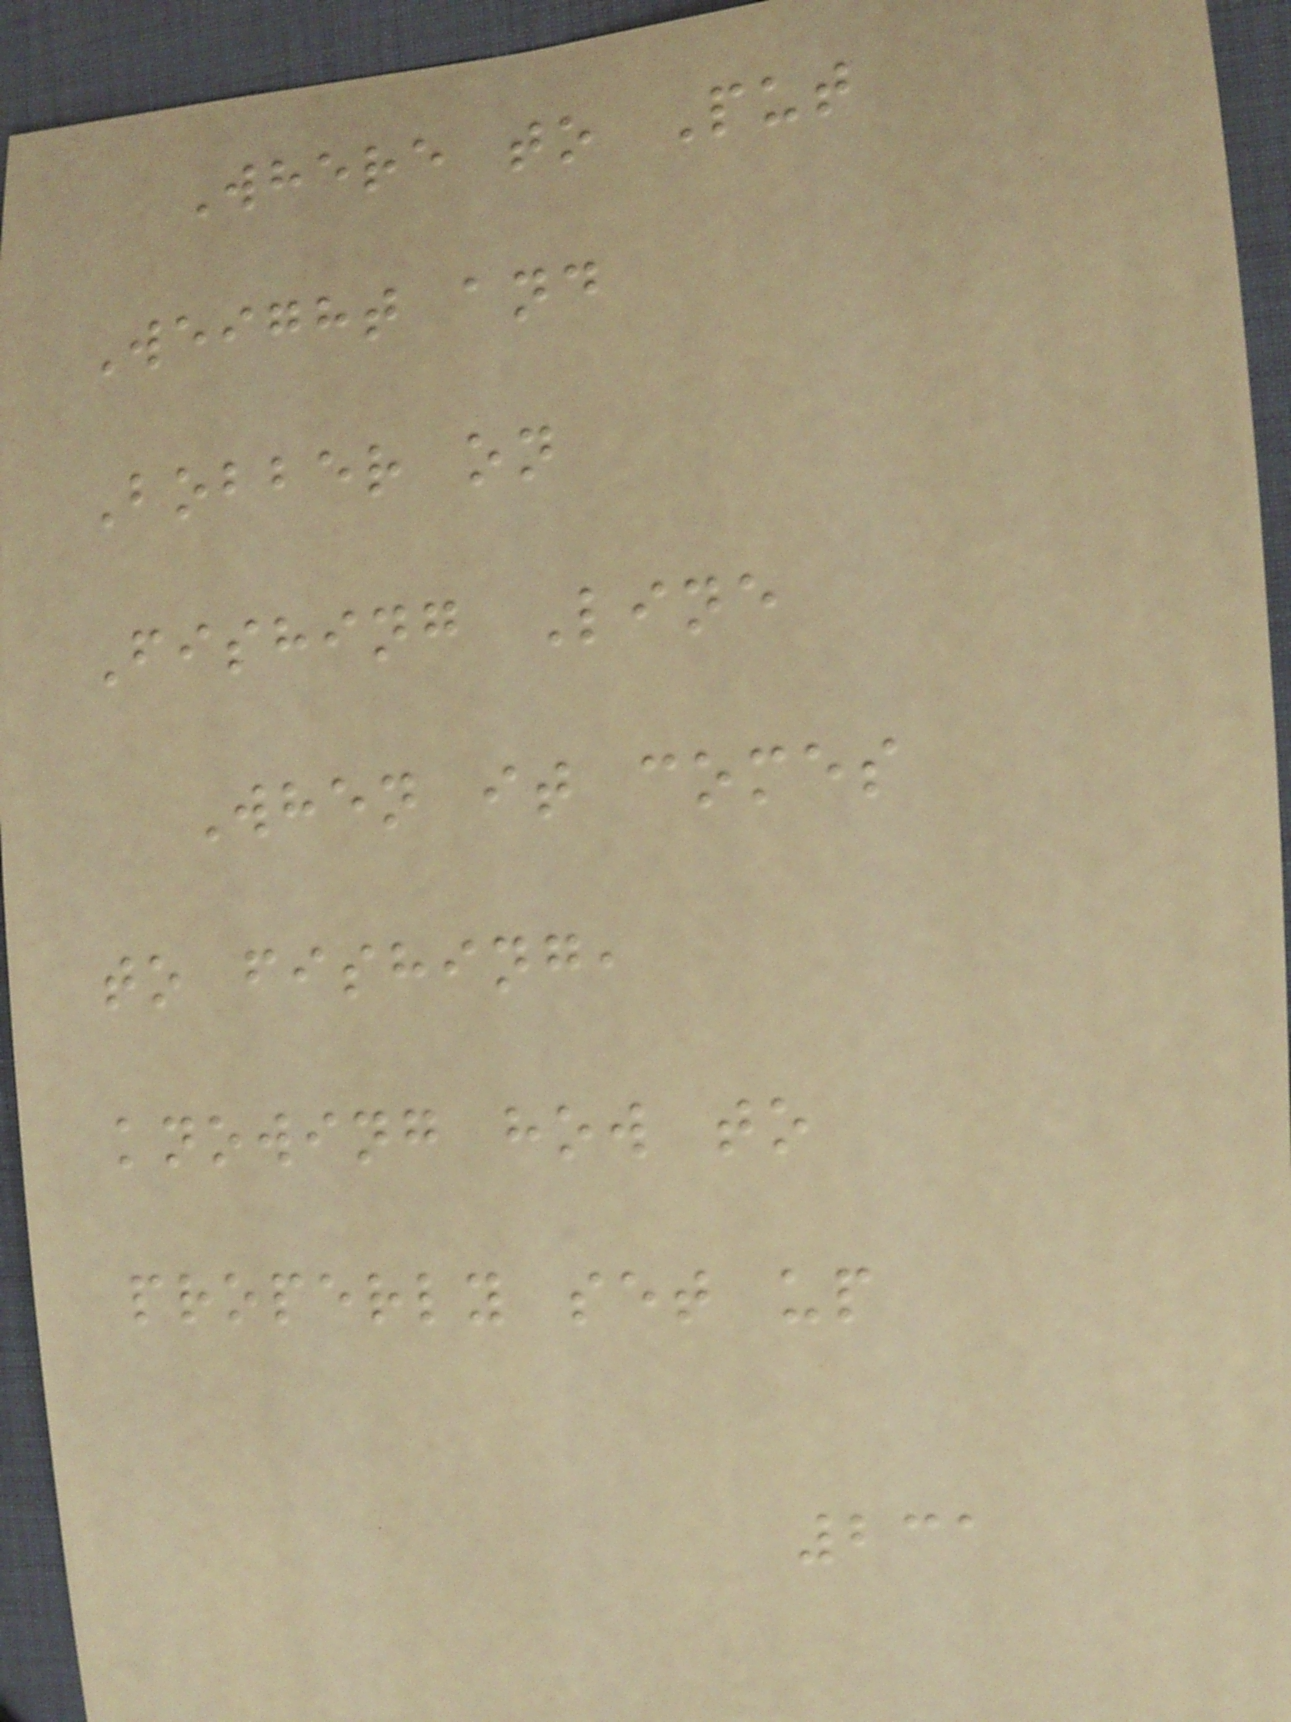Where to Put
Weight and
Bobber on
Fishing Line
When it comes
to fishing,
knowing how to
properly set up
231
